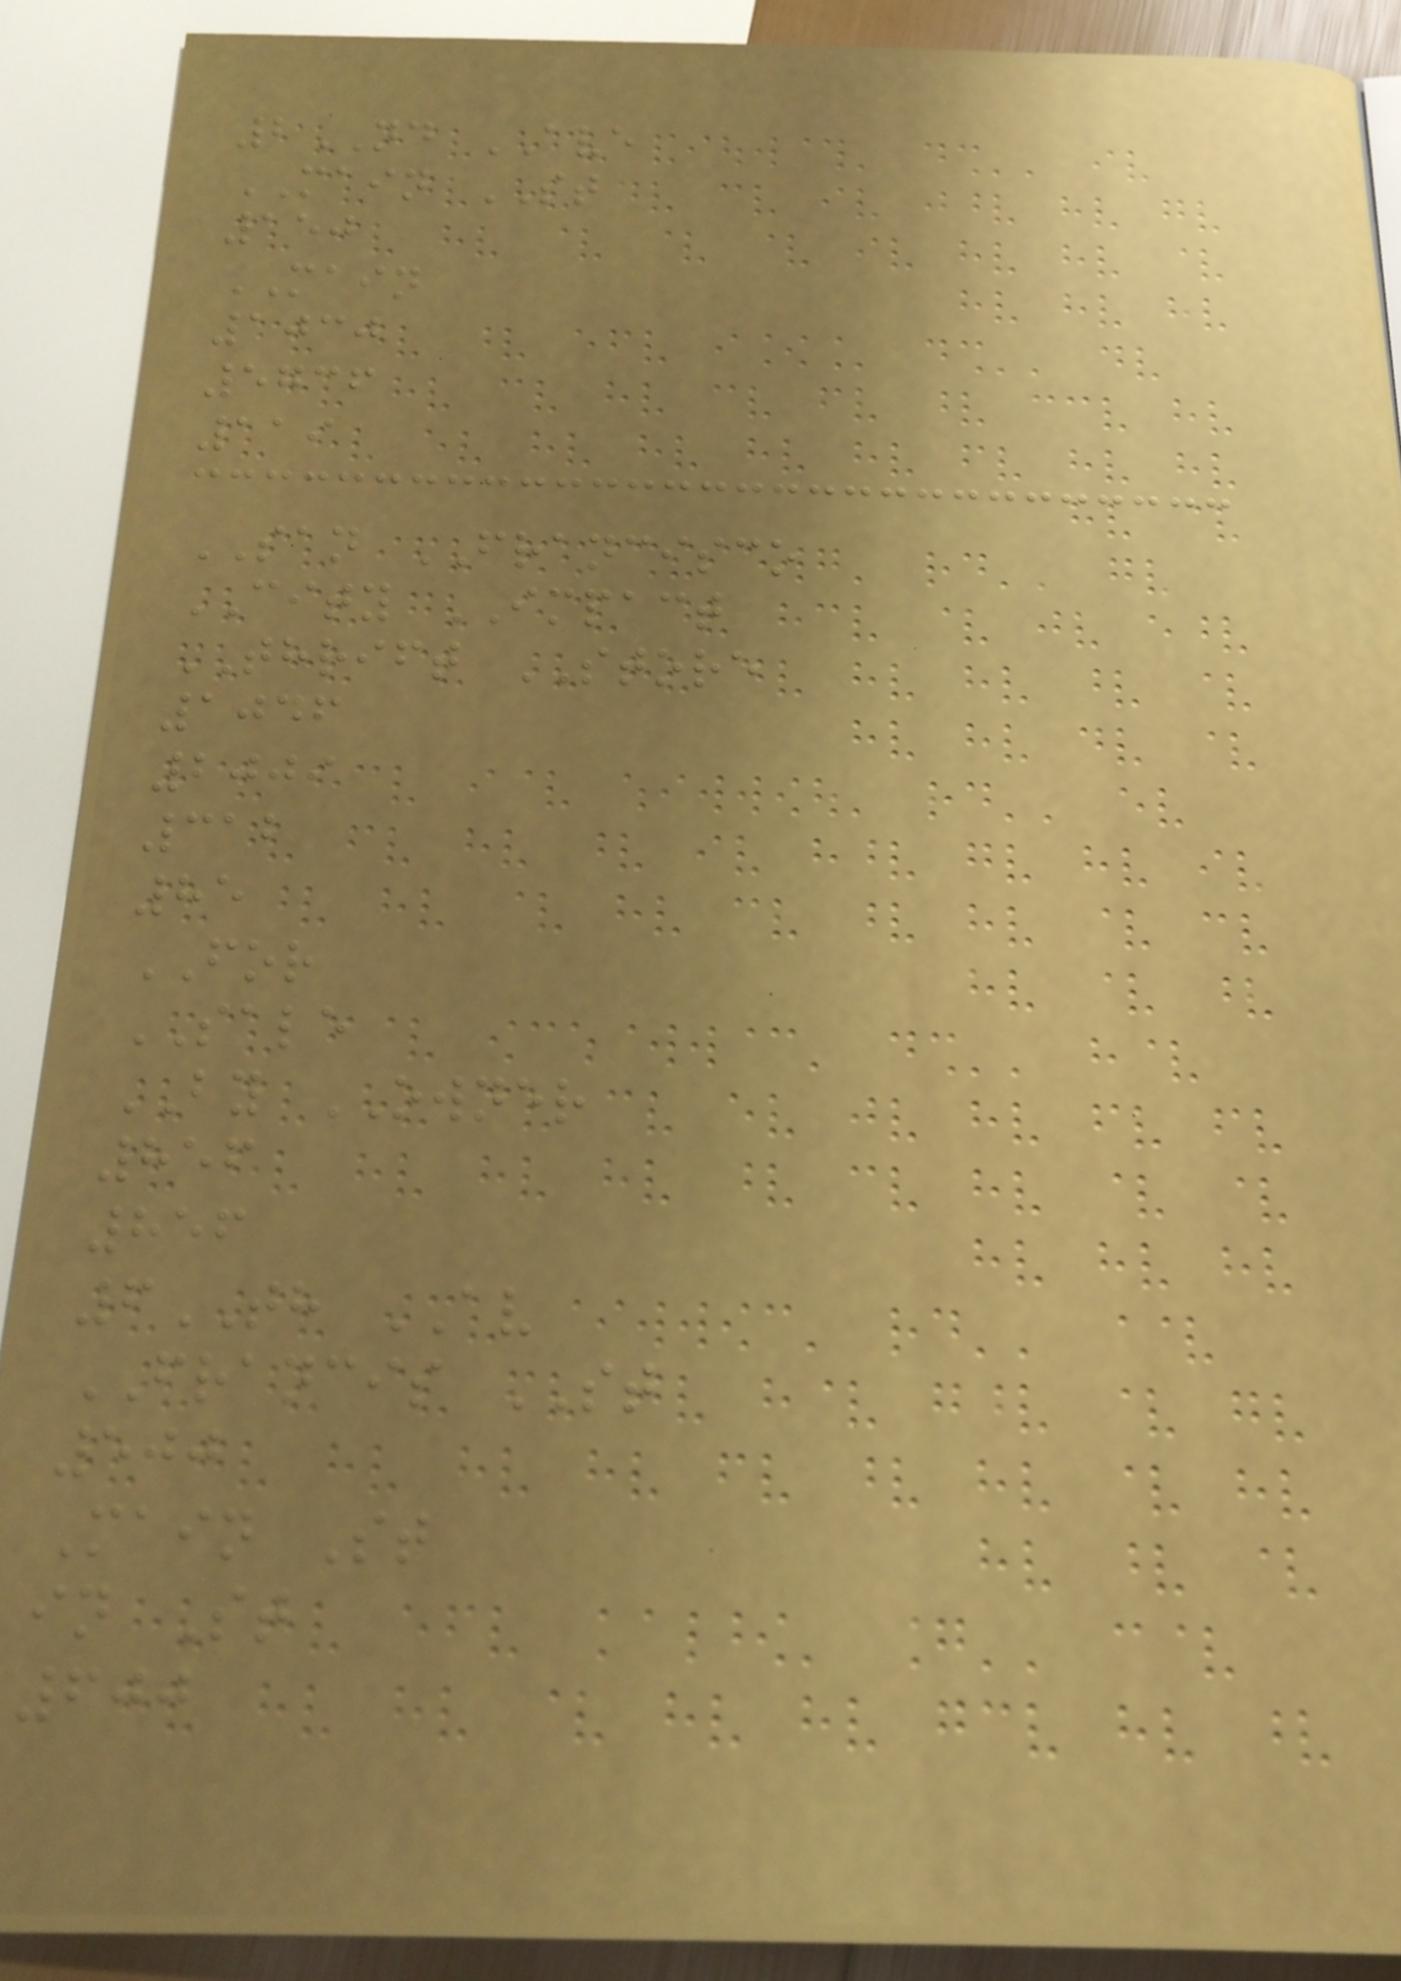2ND AVE
MAIN ST
150
MAIN
1030
5736
119
SAN FRANCISCO
CITY IMPACT
THRIFT STORE
1046
2009
312
85
FOR
SALE
BY OWNER
856
856
6TH AV
FRANCIS ST
500
Main St
in St
600
